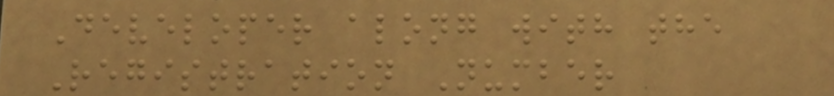Developer along with the
Registration Number
